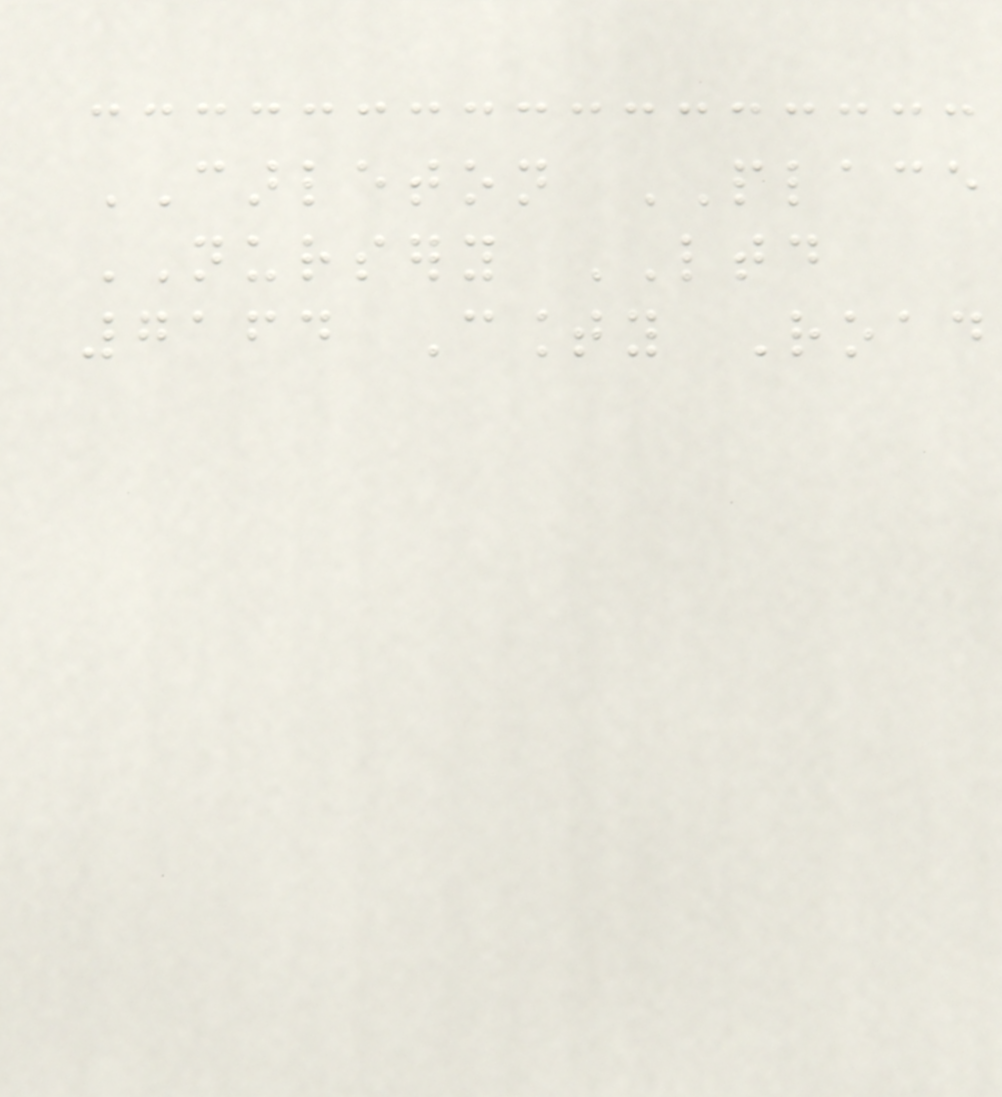CARLETON PLACE
NURSERY LTD
7164 County Road
